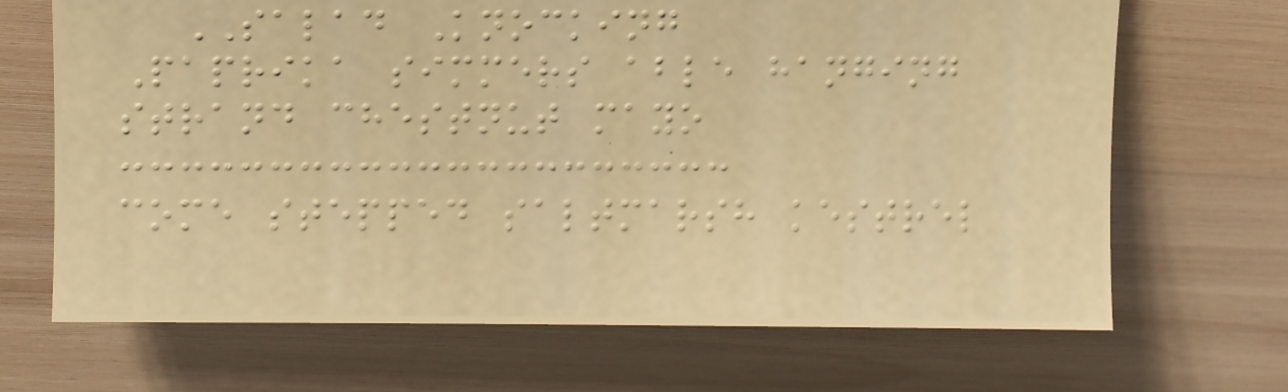SALAD Knocking
Paprika simmers able hanging
strand chestnut mayo
come stepped saltmarsh kestrel
